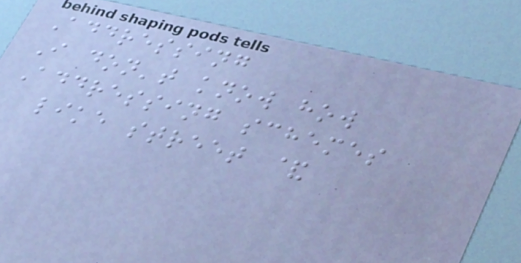Addressing
I don't know how
Addressing schemes
like street &
